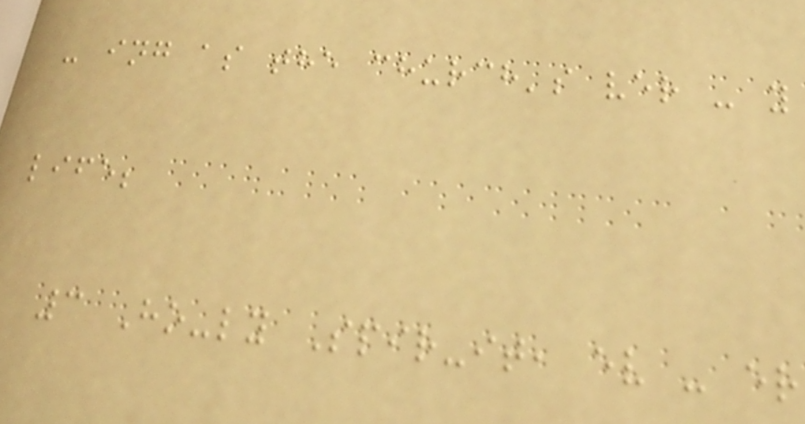- ing as the church's ver - y
life;
3 Ho-ly Spir-it, ev - er
